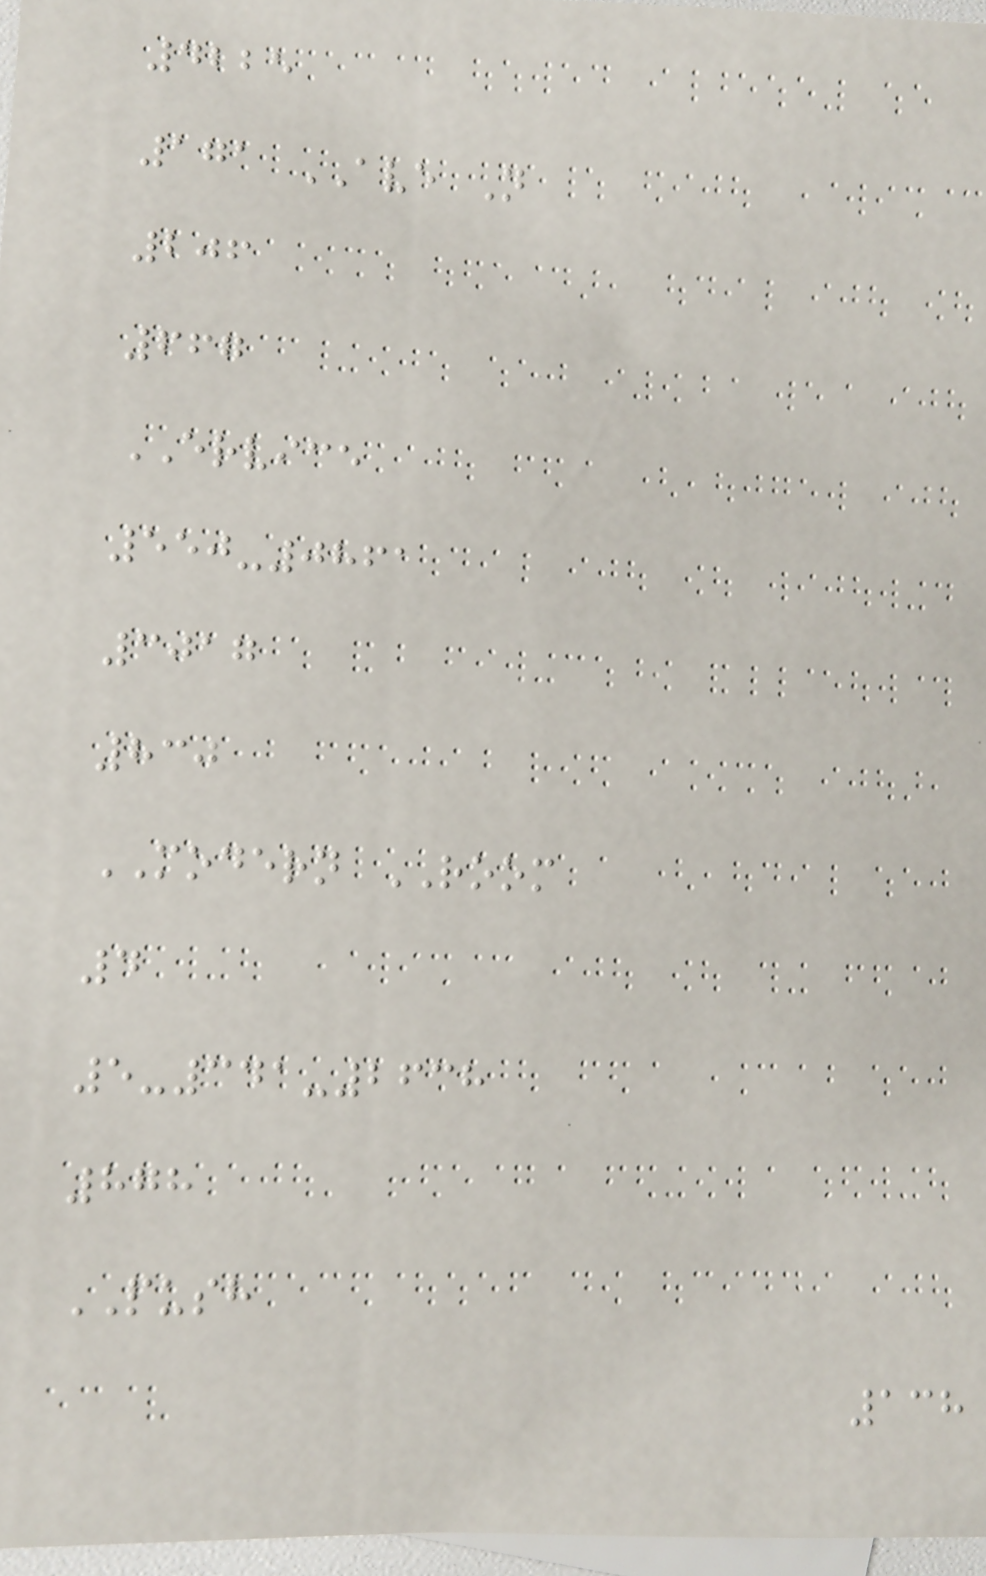4225
171 AVE N
206
667
ERVICE
550-0861
3017
830
MODERN ROOM
4
5-341-2638
878
PUSH
138
